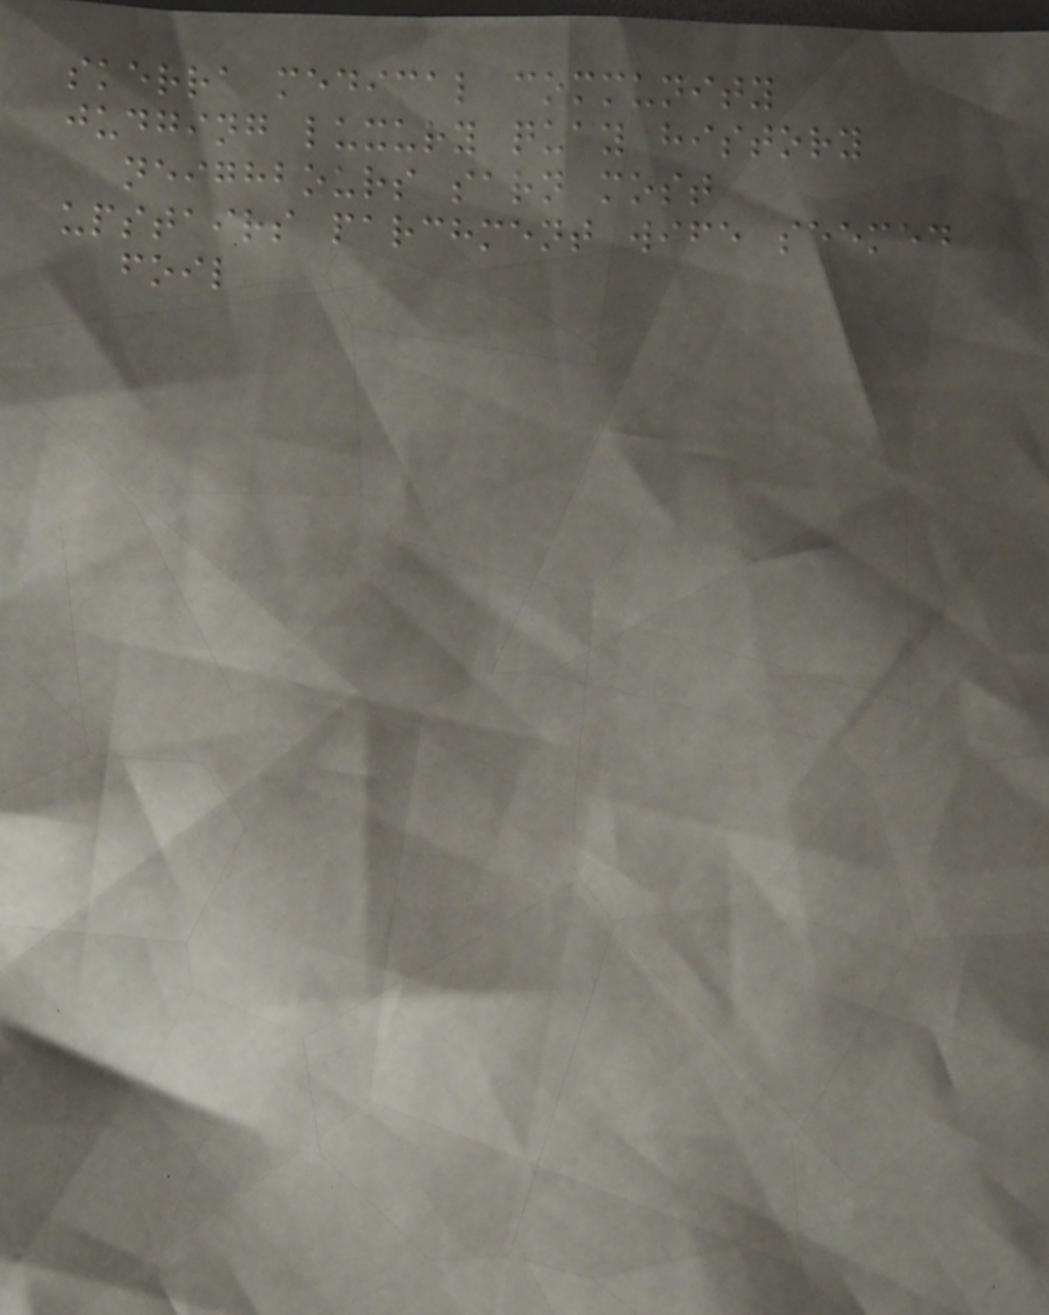skerra medical community
judging luxury quay history
neighbours sarn most
upstairs parchment wife seemed
foil
